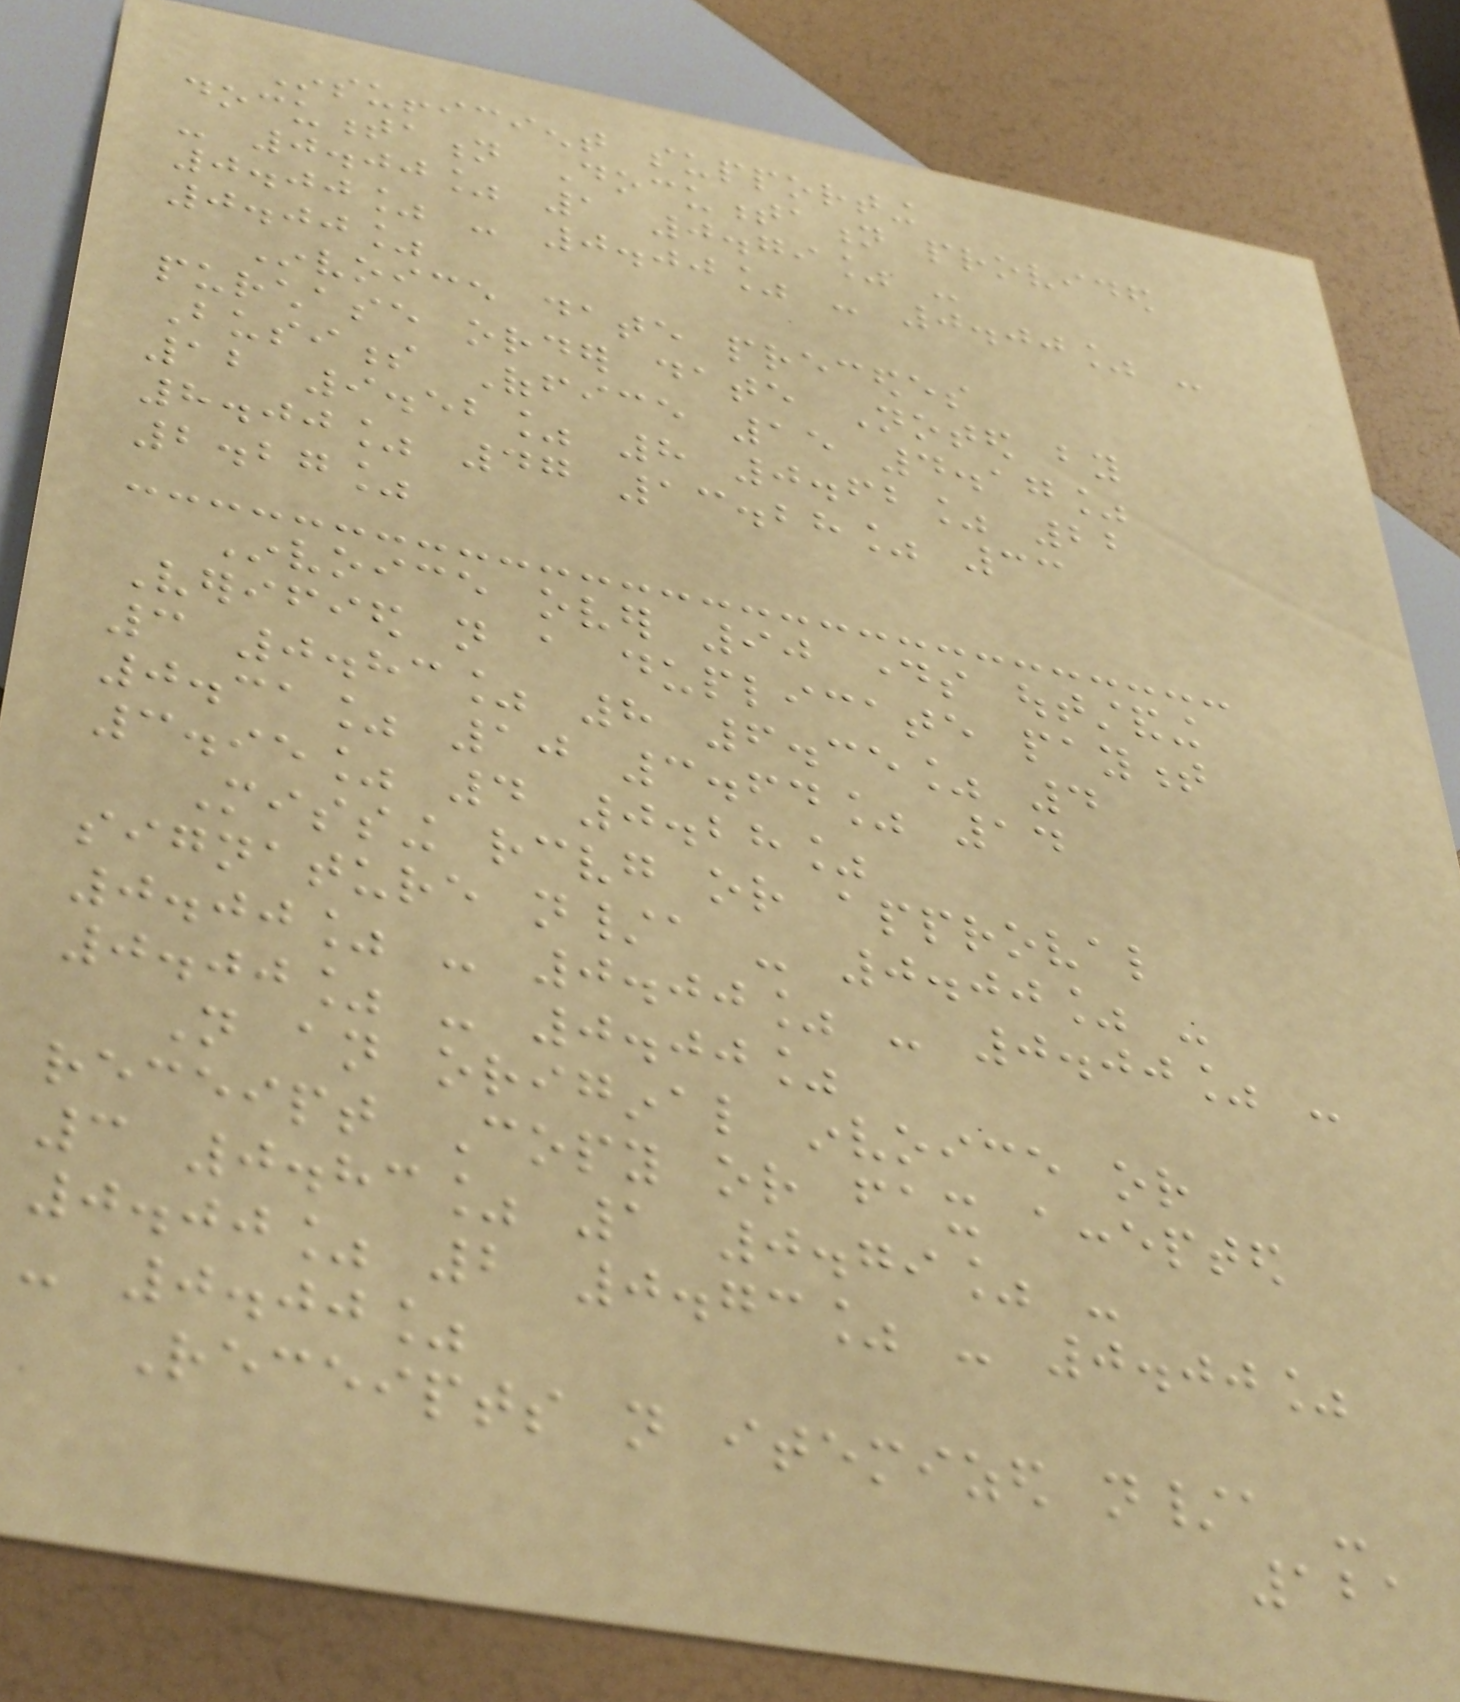Insufficient supporting
documentation Documentation provided
- 0.00% 1 0.79% -
0.00% - 0.00% - 0.00% -
0.00%
Invoice date precedes
purchase order date Noted by
Business Office 15 4.17%
12 9.52% 8 0.62% 22
8.00% 47 13.28% 33
2.27%
Invoice over 90 days outstanding
Verified not a duplicate payment
3 0.83% 8 6.35% 4
0.31% 10 3.64% 14
3.95% 4 0.28%
Missing receiving or approval
signature n/a - 0.00% -
0.00% - 0.00% - 0.00% -
0.00% - 0.00%
Not an original invoice or
receipt Copy or fax accepted
3 0.83% 1 0.79% -
0.00% 2 0.73% - 0.00%
- 0.00%
Receipts not itemized n/a -
121
